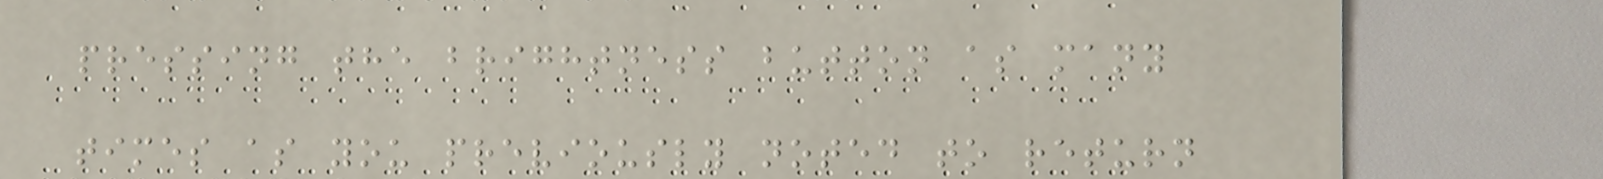pressing the brightness button as many
times as you previously noted to return
